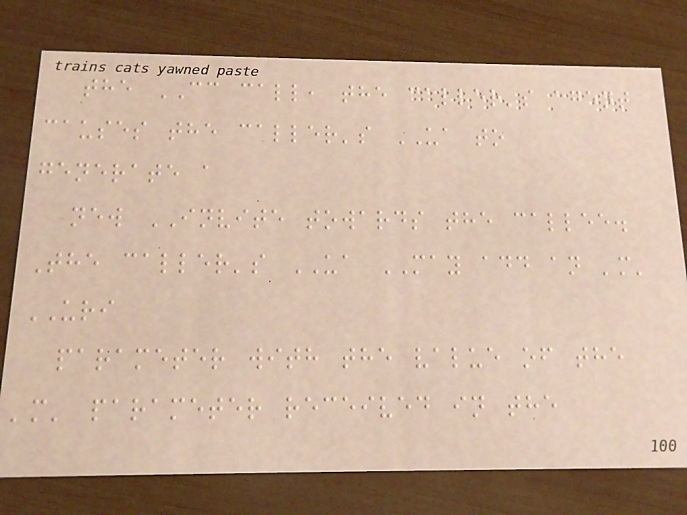the CC call, the caller's agent
causes the caller's UA to
generate a
new INVITE towards the callee.
The caller's UA MAY add an 'm'
URI
parameter with the value of the
'm' parameter received in the
